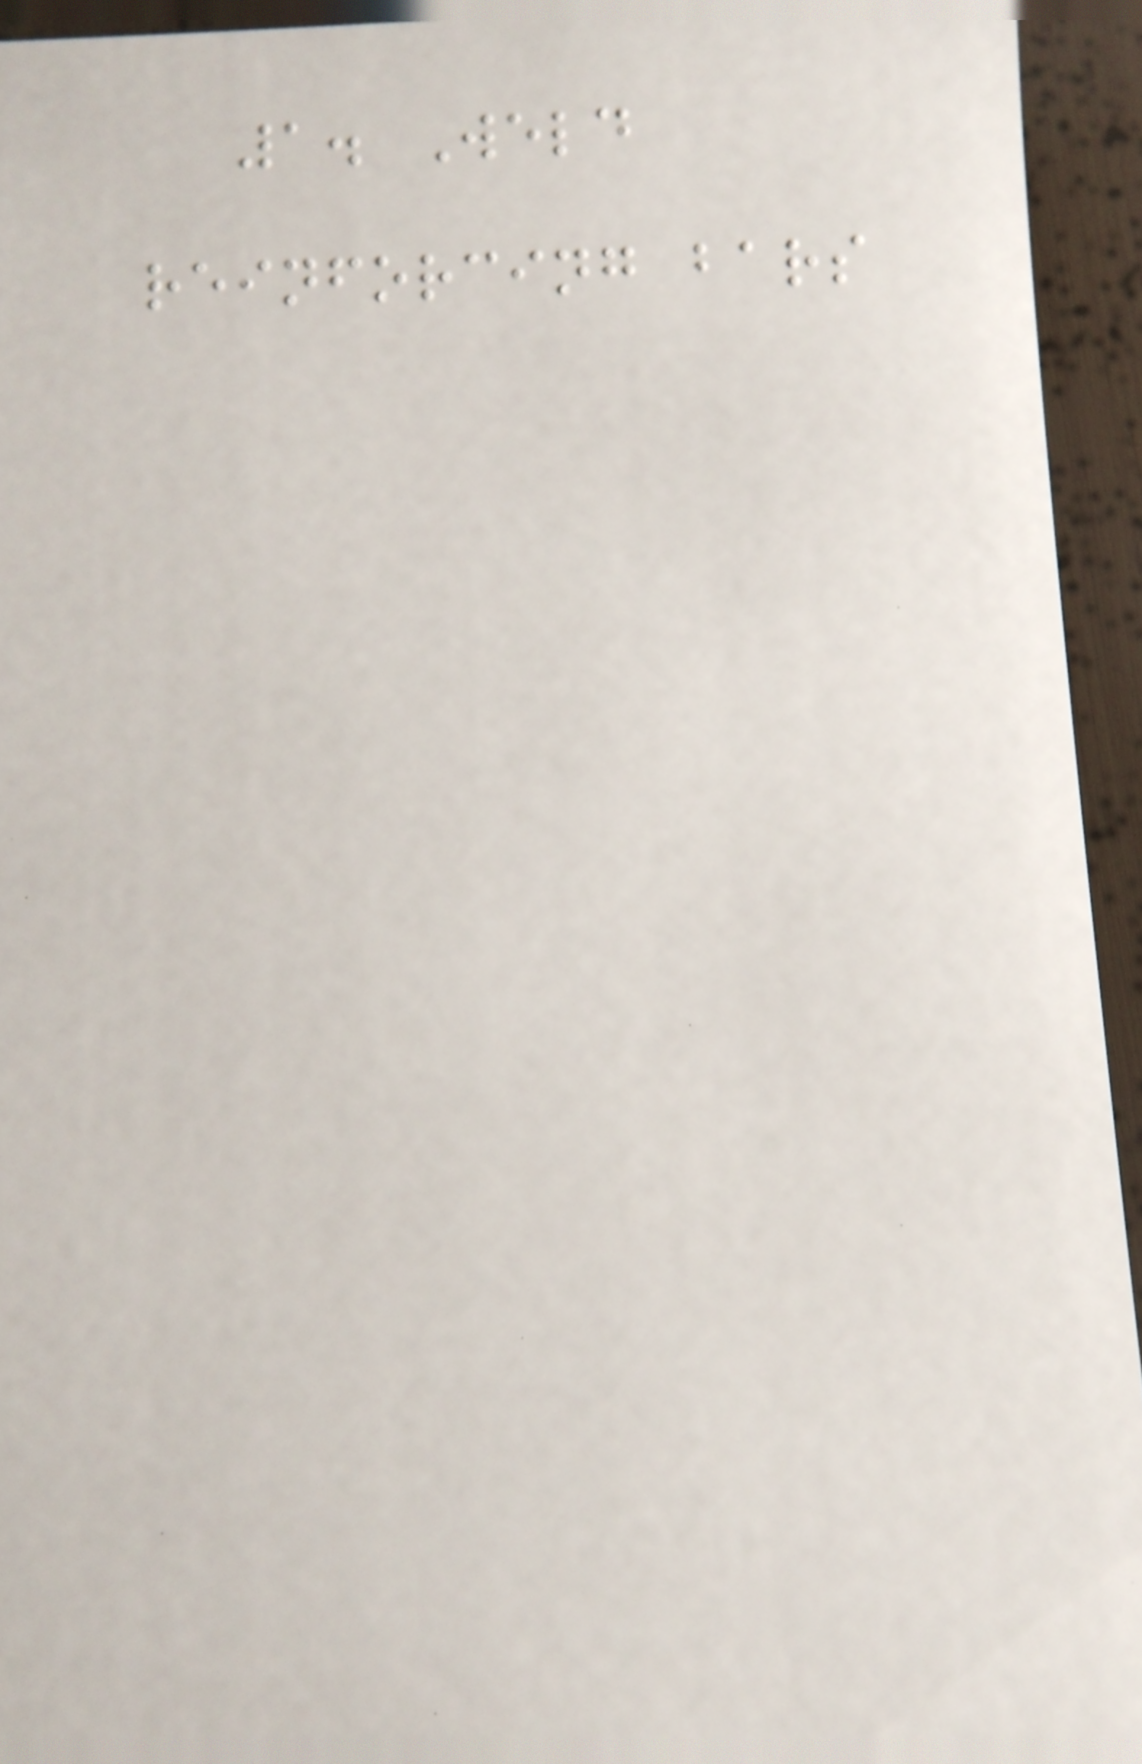1. Weld
reinforcing bars
